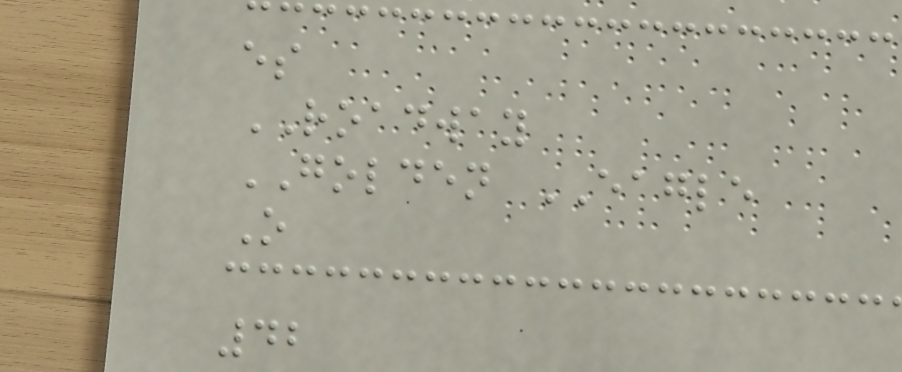es
ROADWAY
GOLDEN EAGLE
O
42
